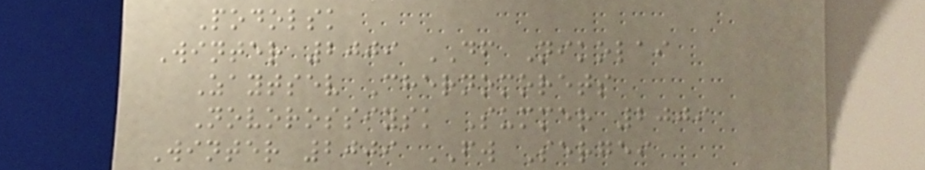Podolsk
Winter 2009 DF Nikolai
Zaytsev Chernomorets
Novorossiysk Summer 2009
Winter 2009 FW Sergei
